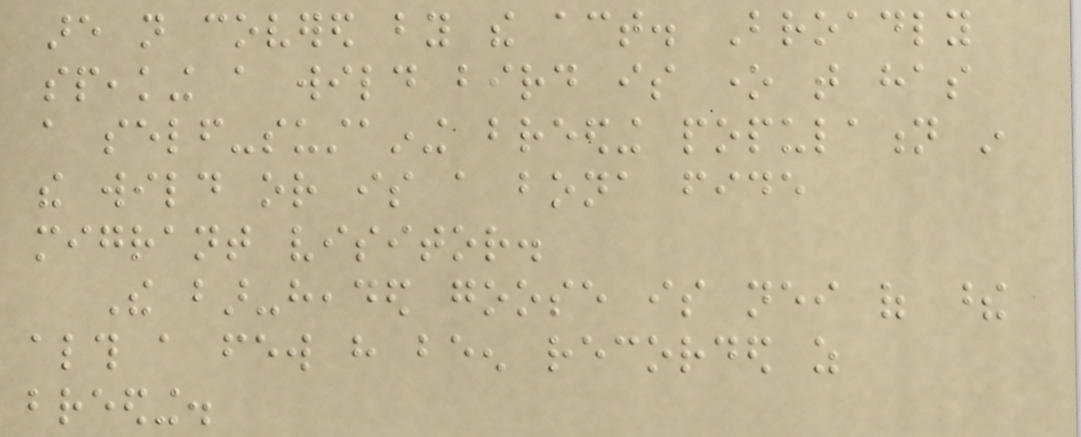are not covered by the act. Broadly
speaking a wild bird is one that has
a self-sustaining breeding population in
the wild or is a bona fide
migrant visitor.
The bar-headed goose is neither of these
although a few have been recorded as
breeding.
